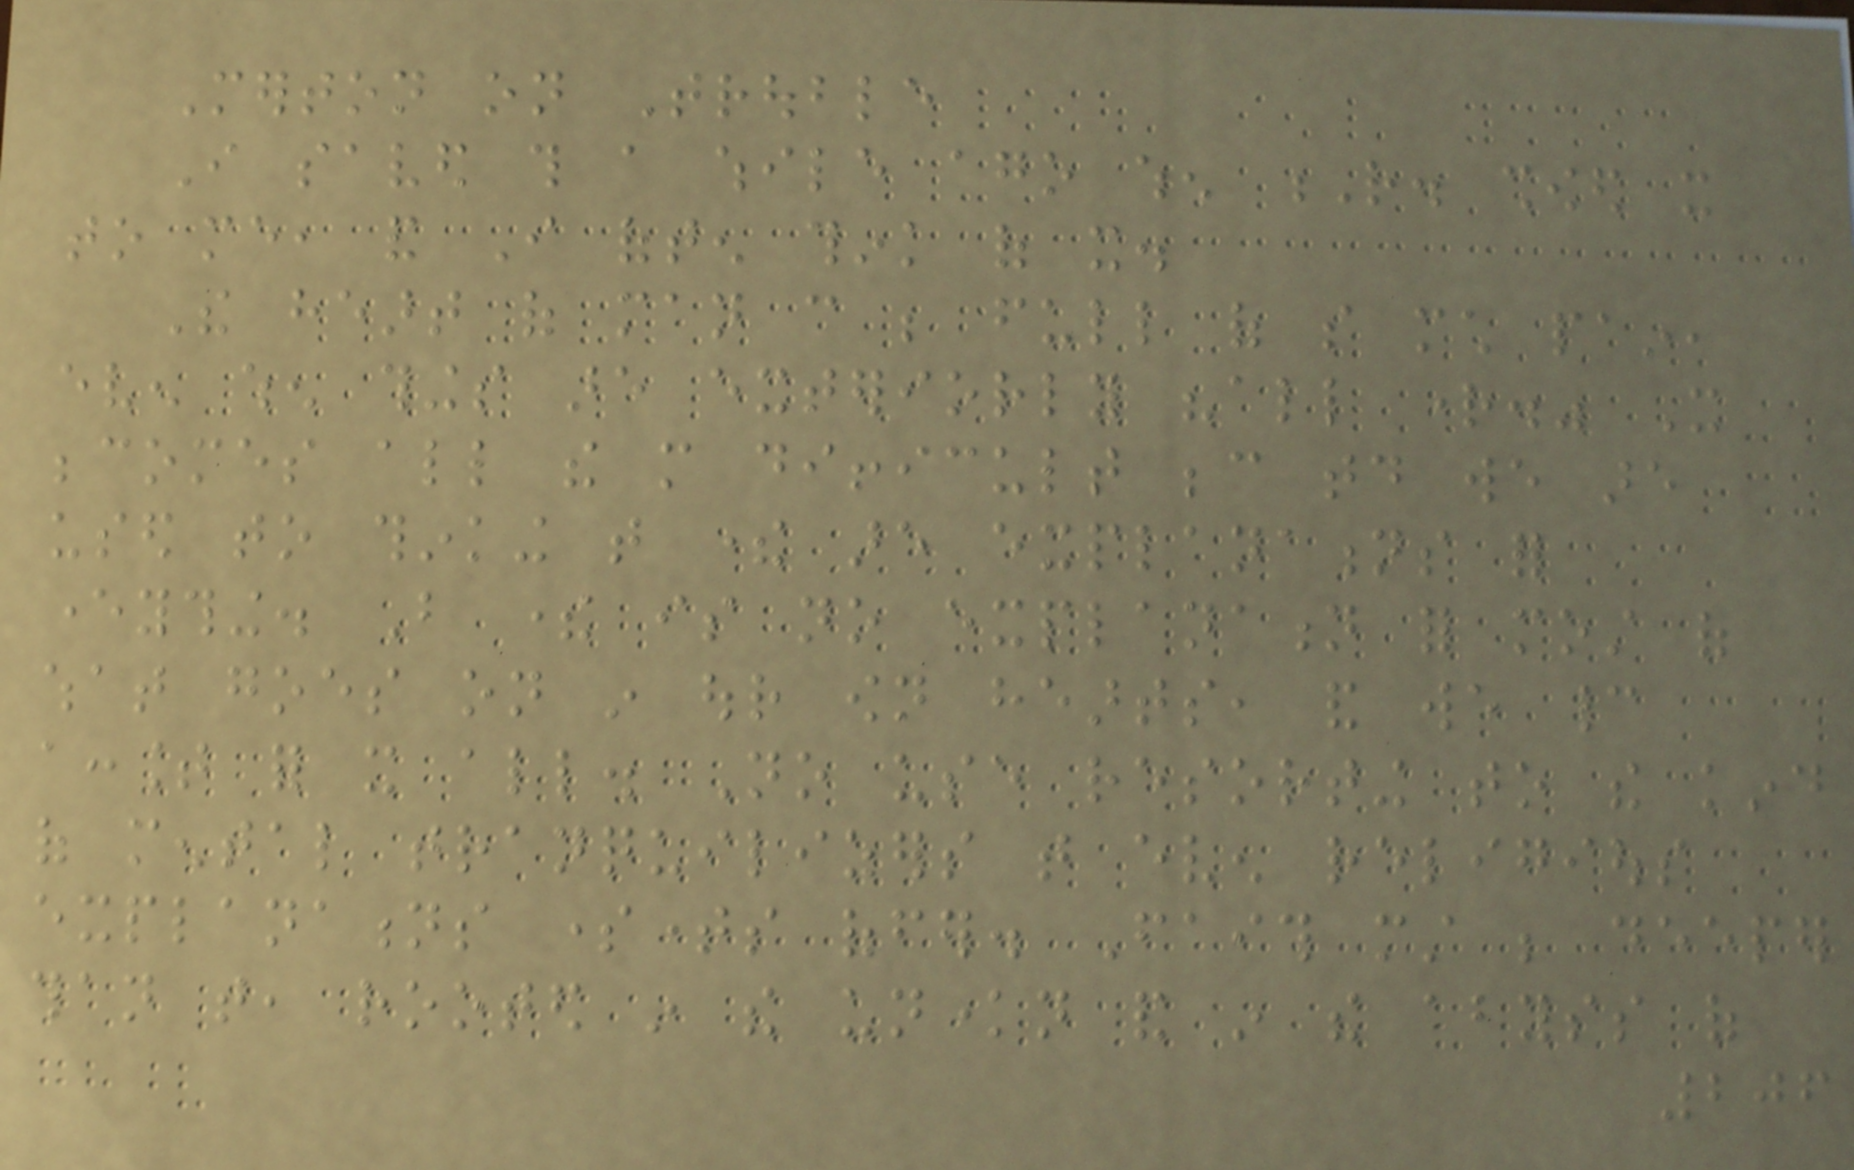Merton on Trouble
I saved this a while ago when R. showed it
to me, and I often think of it.
The heart of man can be full of so much pain,
even when things are exteriorly "all right." It
becomes all the more difficult because today we are
used to thinking that there are explanations for
everything. But there is no explanation for most of
what goes on in our own hearts, and we cannot
account for it all. No use resorting to the kind
of mental tranquilizers that even religious
explanations sometimes offer. Faith must be deeper
than that, rooted in the unknown and in the abyss of
206
